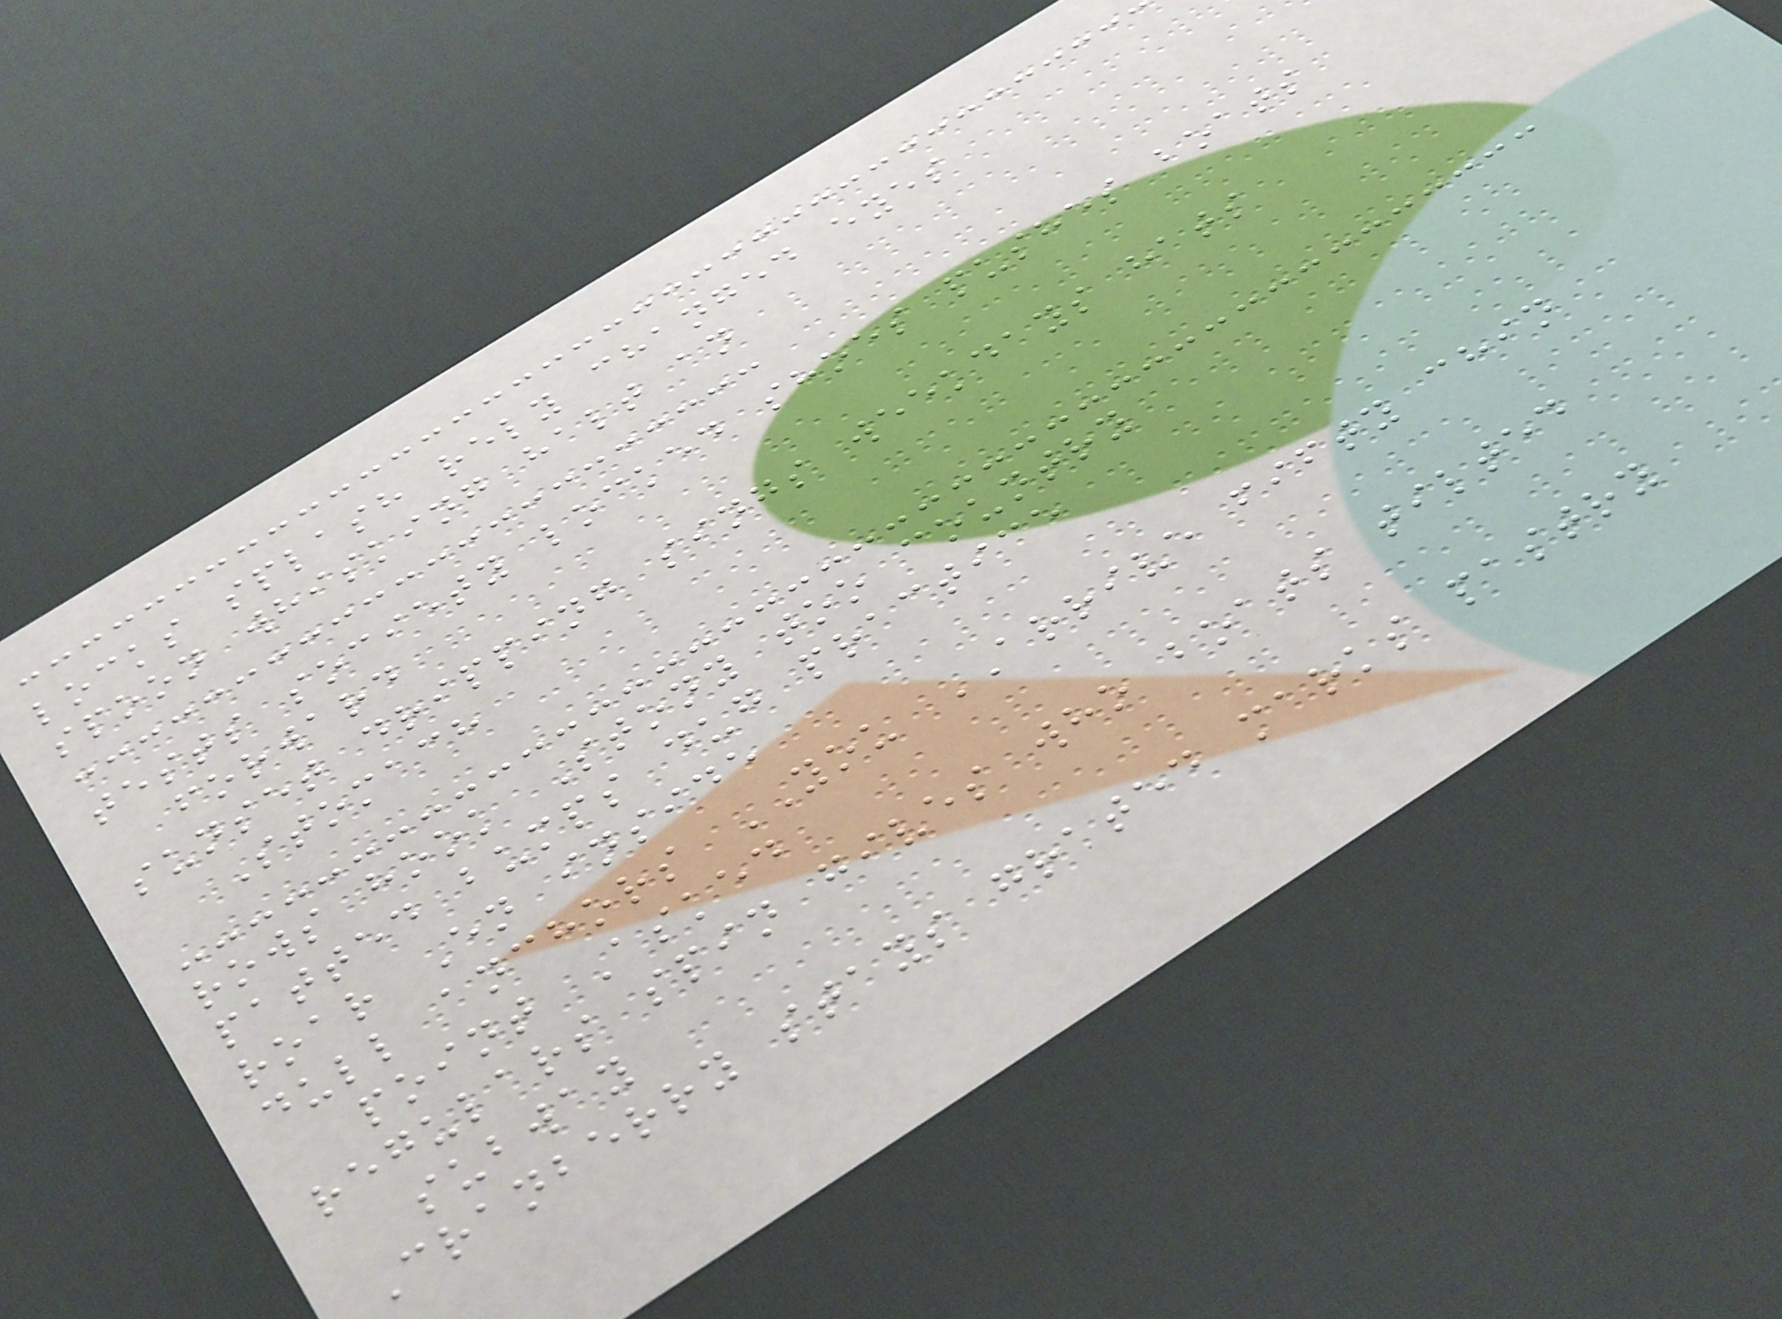locks splash rely changed eyes
spoon whisking halt an
tests society locked shoes pushes boats
forward
sunset dripping sings weekdays hats
Stomach
rows hook Stony too country
patted bumps dug practice
roar En inside
dull anchors YOU ARRIVE fifty chin
point Asked
regulars spin gives who boats tilted
subway
Cranberry stays grated marks pastry
